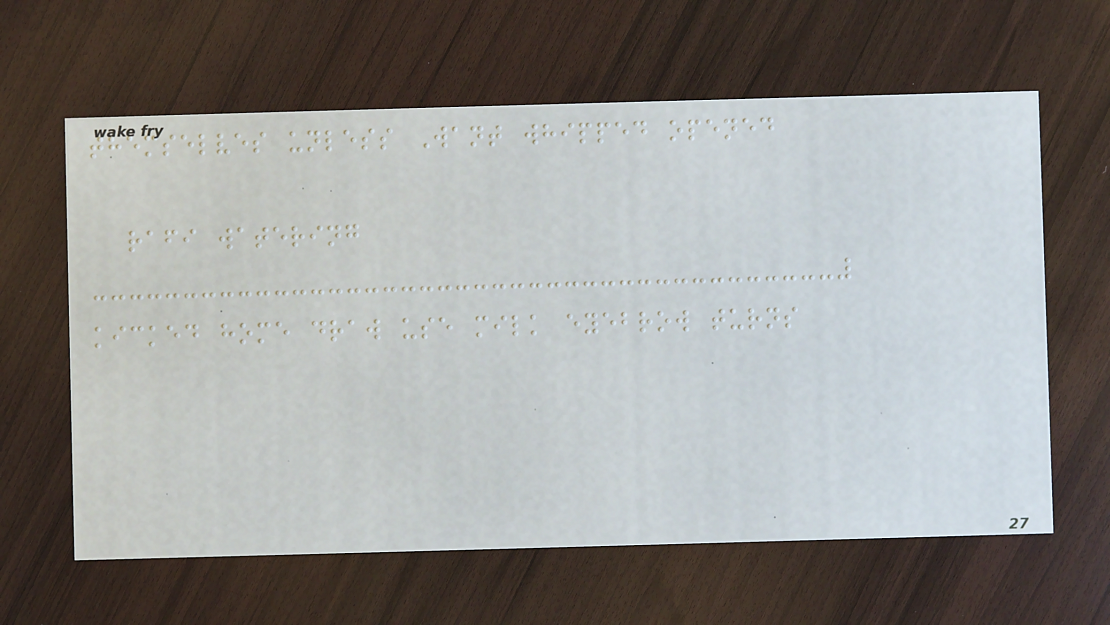themselves unless Want whipped opened
rafi watering
kicked home draw use milk eyebrow turns
